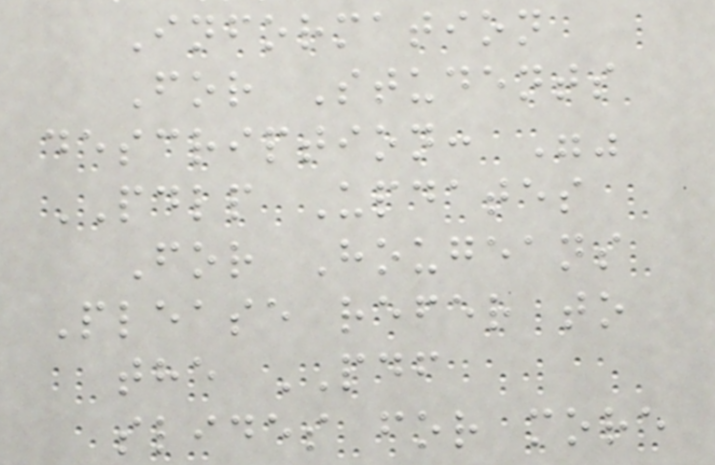Information
For Students
description: ""
PDLP Updates
For Hougeans
Please refer to
the PDF
slides for more
